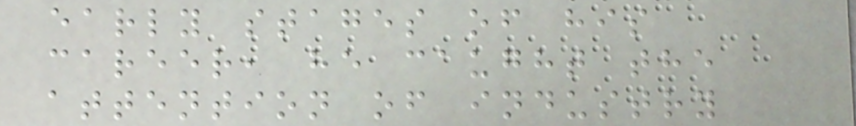early stages of his
career, he caught the
attention of industry
